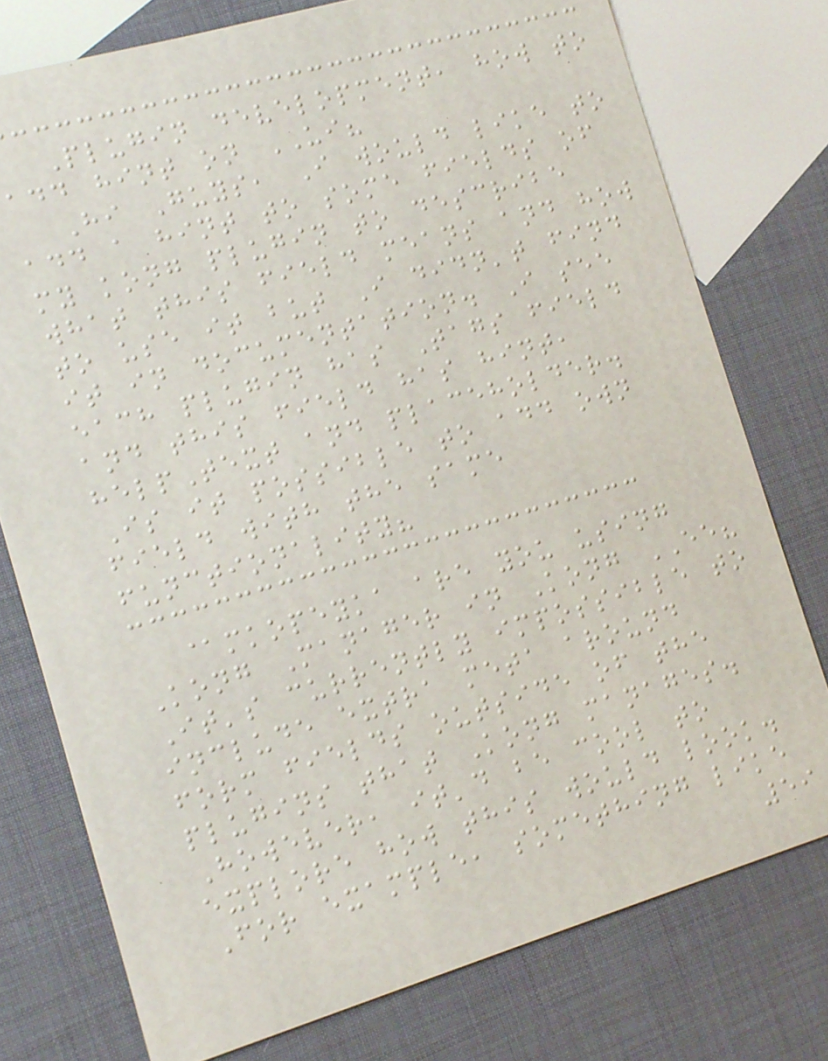Plugin development, how to
add hint on UI?
Hi Guys, I would like to
add a hint to some fields of
my kong plugin to describe
what this field means and how
to use it but I didn't find
it in documentation. I see
each plugin has Tags field
and this field has hint,
helpText and placeholder.
Is it possible to add own
field with the same
functionality?
@mkopeyka are you using
Kong Manager in Kong EE?
It's currently impossible to
include extra meta around
form fields outside of the
plugins that Kong manages.
However, it'd be cool to
explore how this would look.
For example, something like
59
